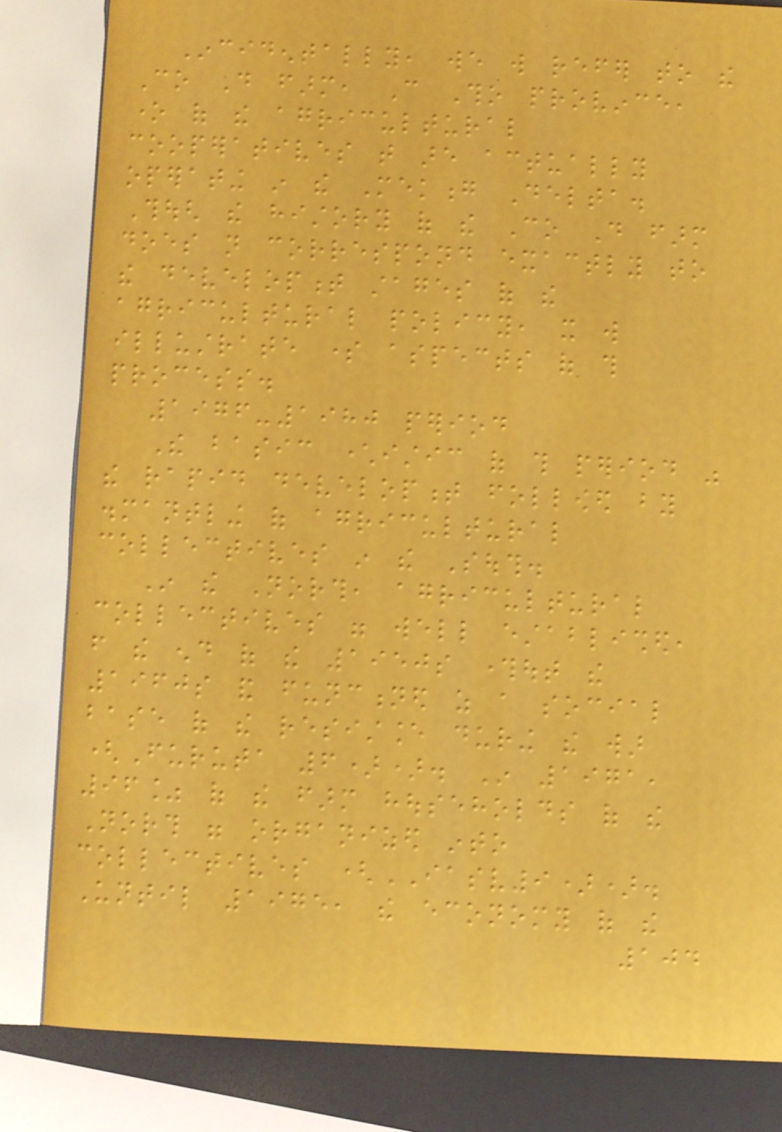Incidentally, we will refer to the
Co Do farm, Can Tho province,
one of the agricultural
cooperatives that are actually
operating in the Mekong Delta.
Though the history of the Co Do farm
does not correspond exactly to
the development stages of the
agricultural policy, it will
illustrate some aspects of this
process.
1976-1980 period
The basic characteristic of this period was
the rapid development followed by
dismantling of agricultural
collectives in the South.
In the North, agricultural
collectives were well established,
from the end of the 1950s throughout the
1960s and functioned as a social
base of the resistance during the war
(Furuta 6)). In 1971,
96% of the farm households of the
North were organized into
collectives (IASV9)).
Until 1975, the economy of the
104
